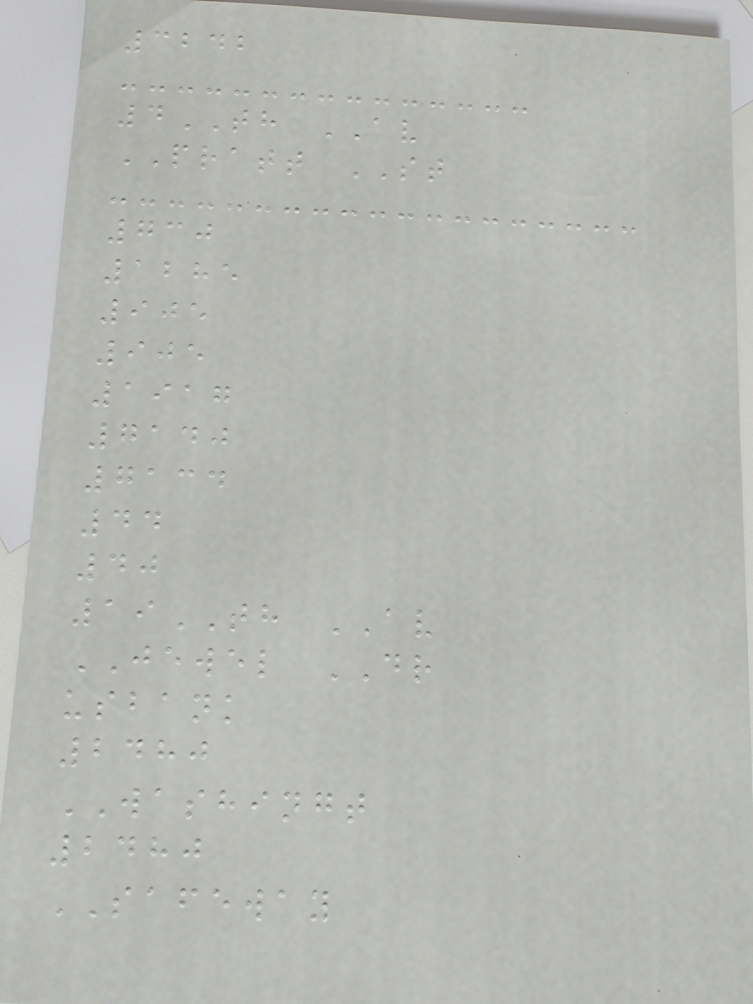3242
4TH AV
PRATT ST
730
1285
905
905
1917
7140
7134
44
40
19TH AV
JEWEL DR
usbank
2480
WASHINGT
2480
SAFEWAY
